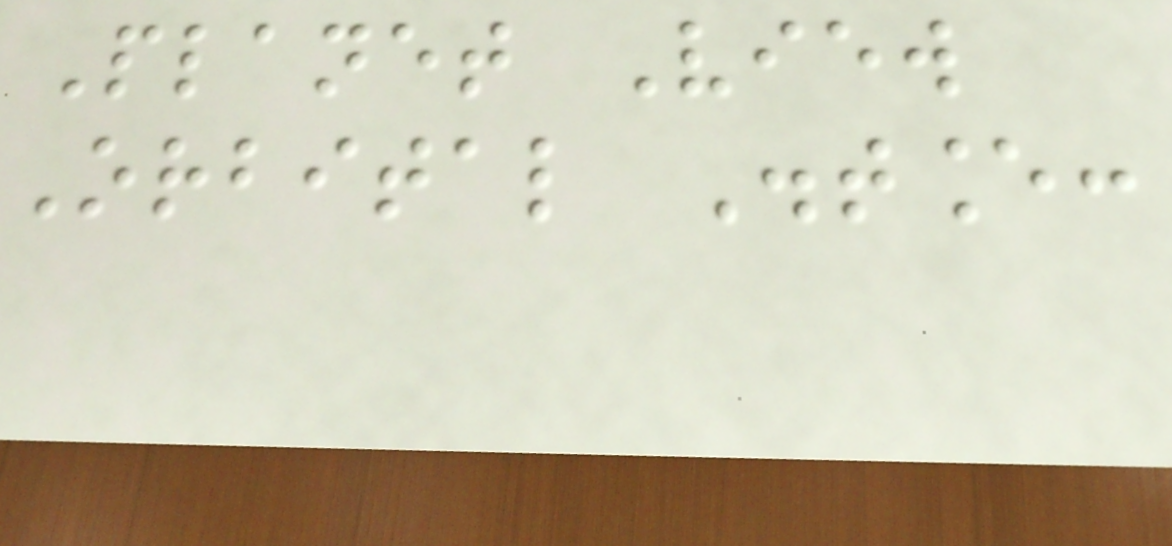Planet View
Orbital Distance:
